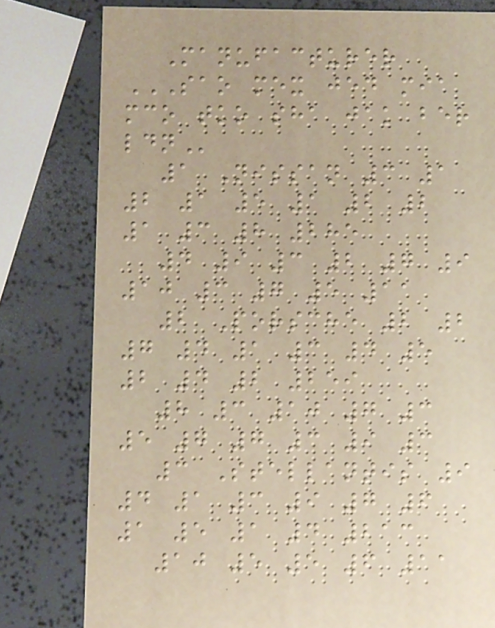Manufacturer
SAO MEX JED MIA
MCO TKO SHA JAK BER
LDN
1 Nissan 3 1
2 1 5 1 2 2
1 3 8 285
4 9 3 2 7 9
10 3 7 5 11
2 Porsche 2 2
7 4 1 3 4 5
2 4 2 259
8 3 10 7 3
5 7 7 3 9 3
3 Stellantis 9
4 1 3 9 7 6
1 5 1 4 213
10 5 5 6 11
